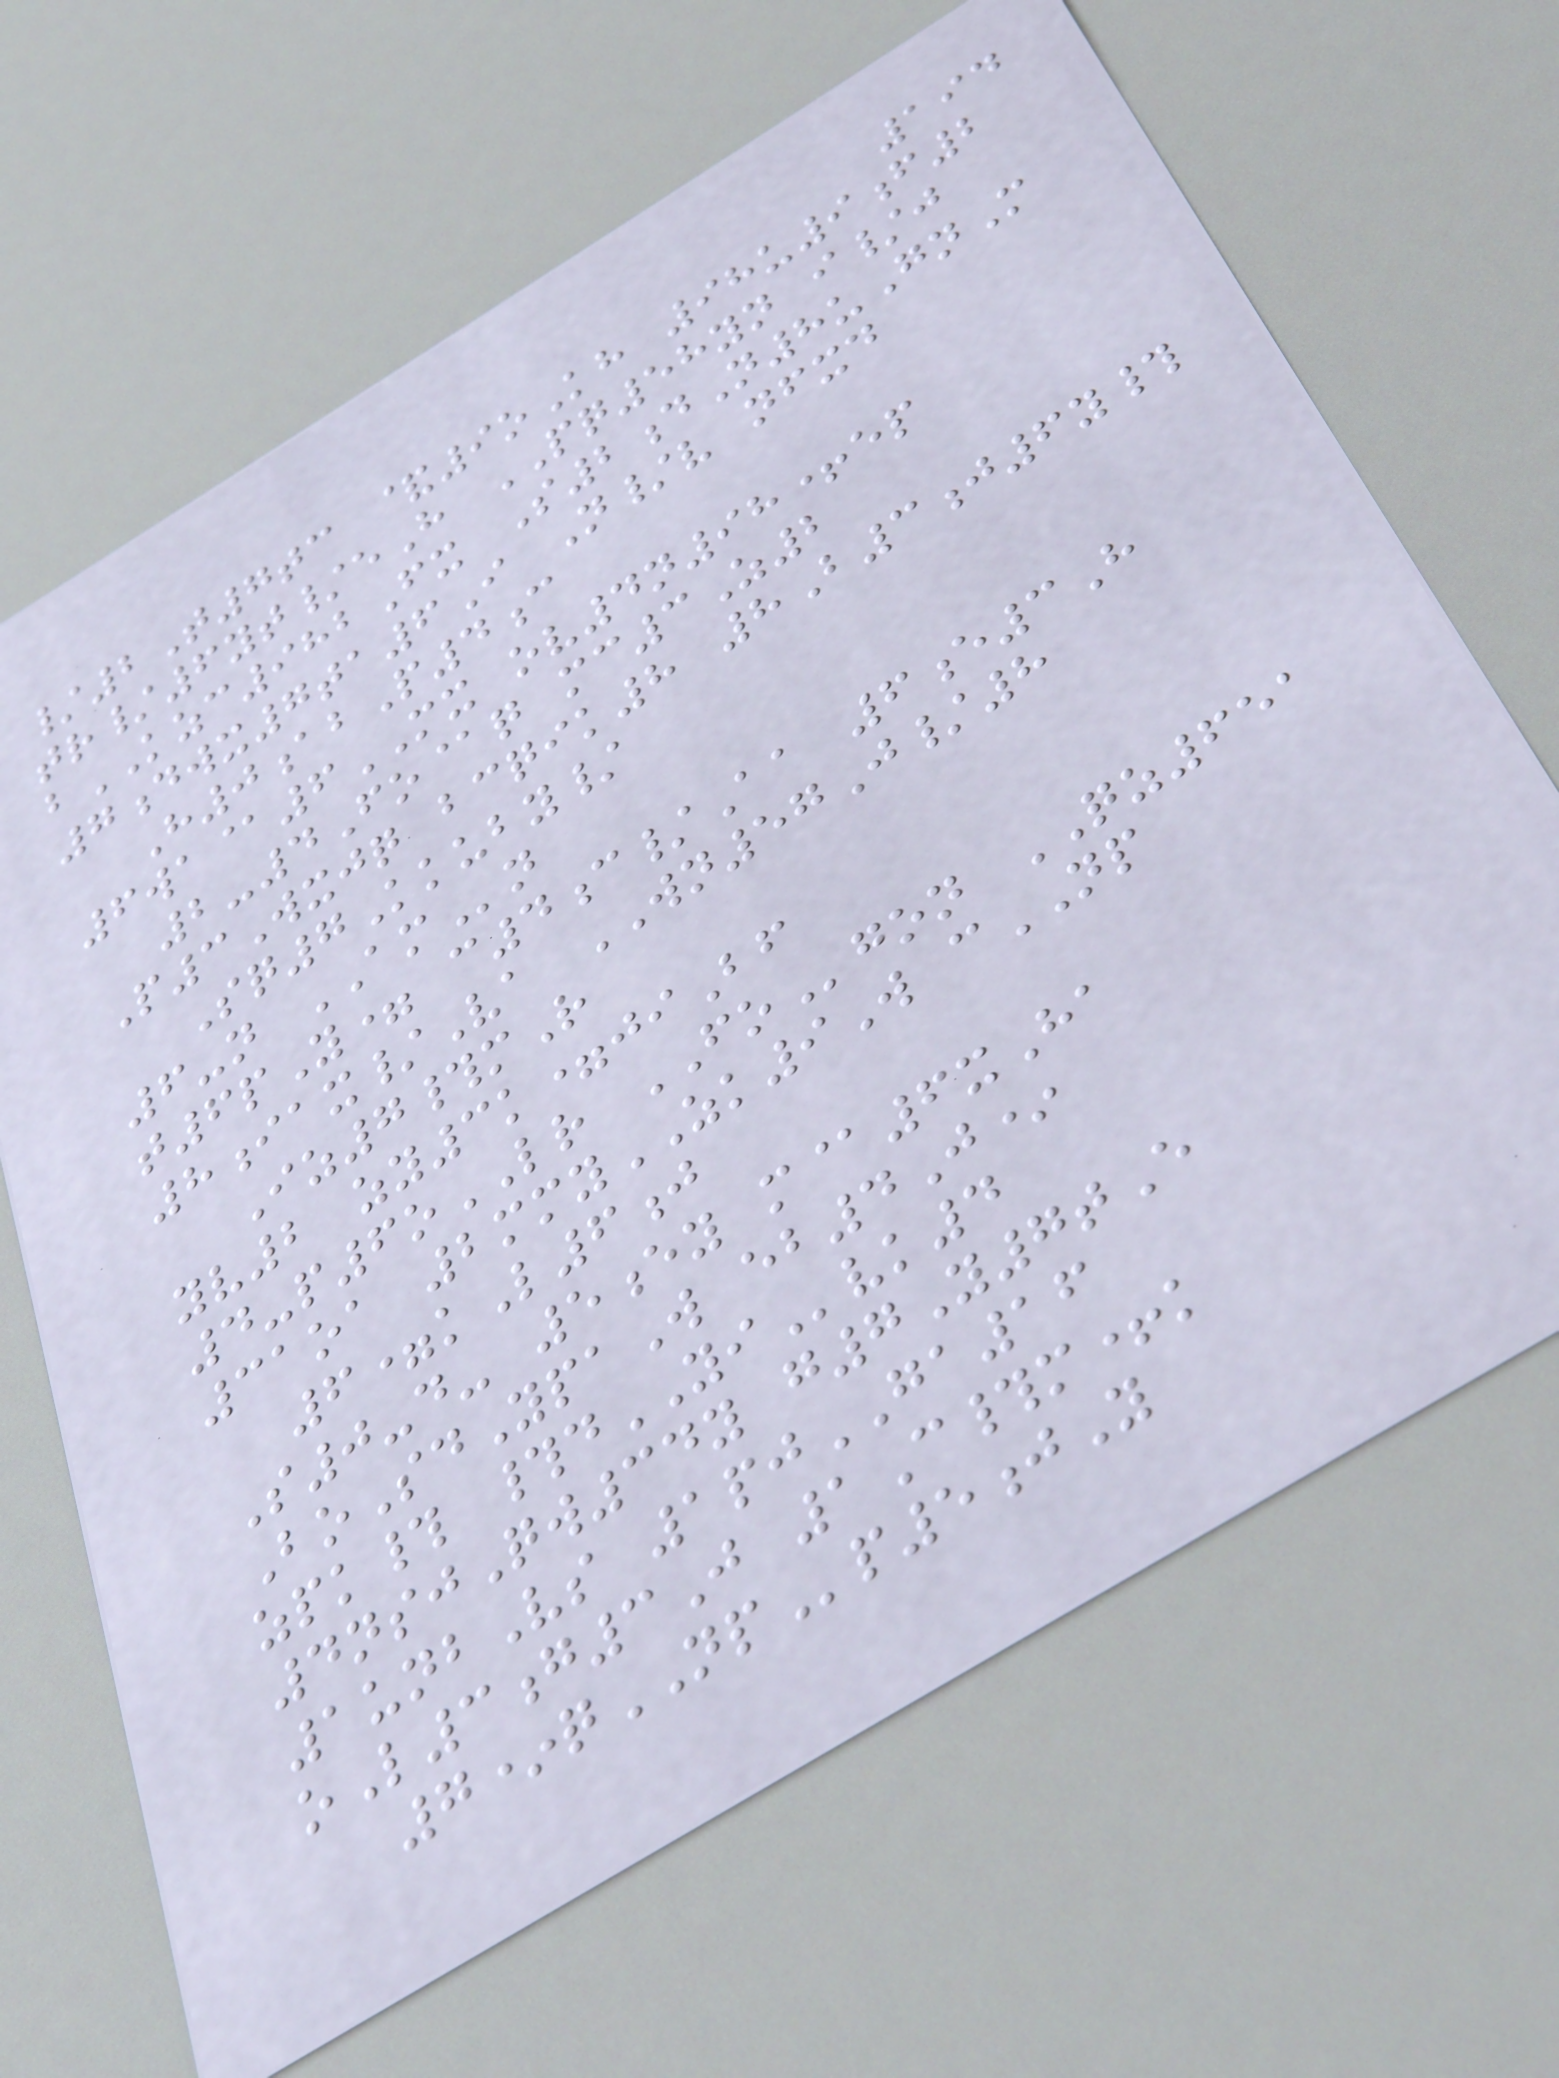194
/2T7tc &9oKh 98u9f2
tr/6yt/eH PQ58yn i/j
bKZC982Fx S2dN8uGnM
7dwx7ta6I N/v nfxd
H0abP4c
6wa@6MX ov4n98+ep
2-4Fo@q mc3Z2
P3Wxjq bcqik8 8B3j6y#
Sq7Kkuby/
6-n AMn
t6pY= c4c/Aa 6e3H
8iax/Va WN57J/8
Iz7#mR
yv2 zy3k=jiBf
4-p6oLR FOgon QZ651
31oa 2mmyZK9W cNP
6=kL6j
S0-d- 5ey m@6xHa
BoSdYpaW eb4J*
zpk# #dYIvk4
4nsjQw34y g7Y7tE
1unbVs 1pjGA16
oL3g3J 1C#m+k
7*qNPp5jY
